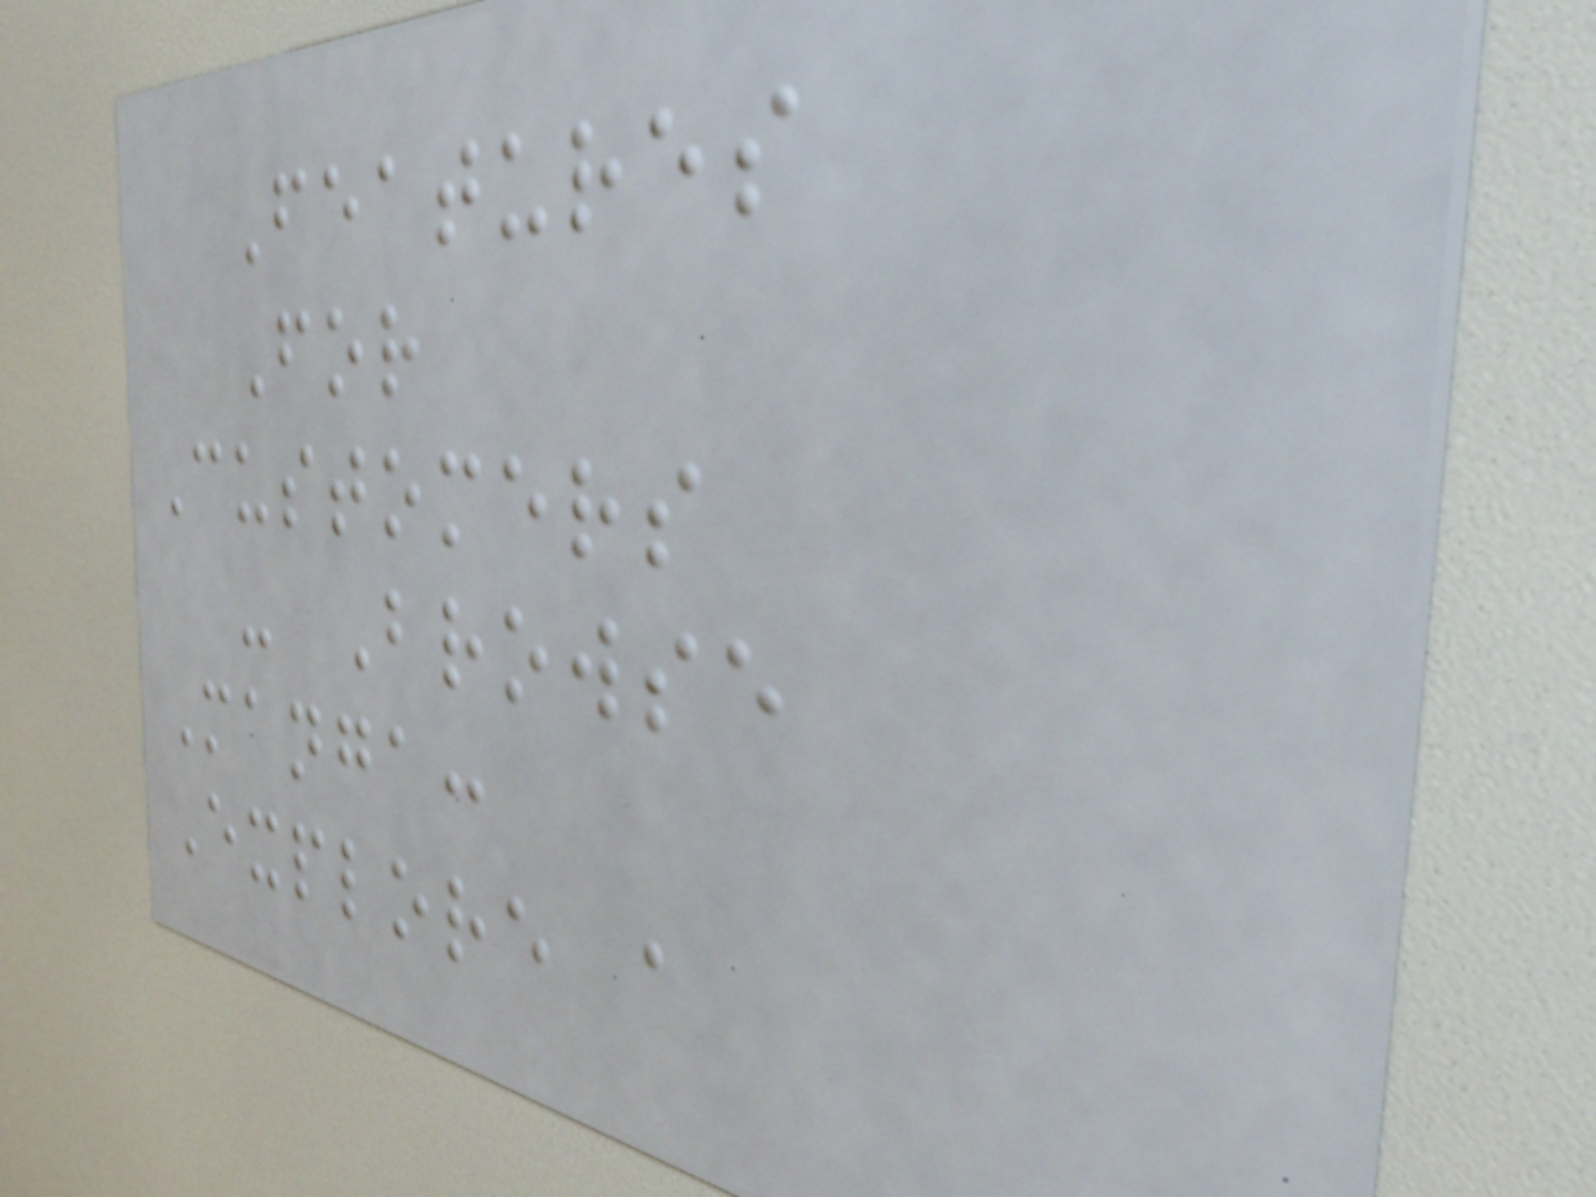Features
For
Customers
- Browse
Manga:
Explore a
